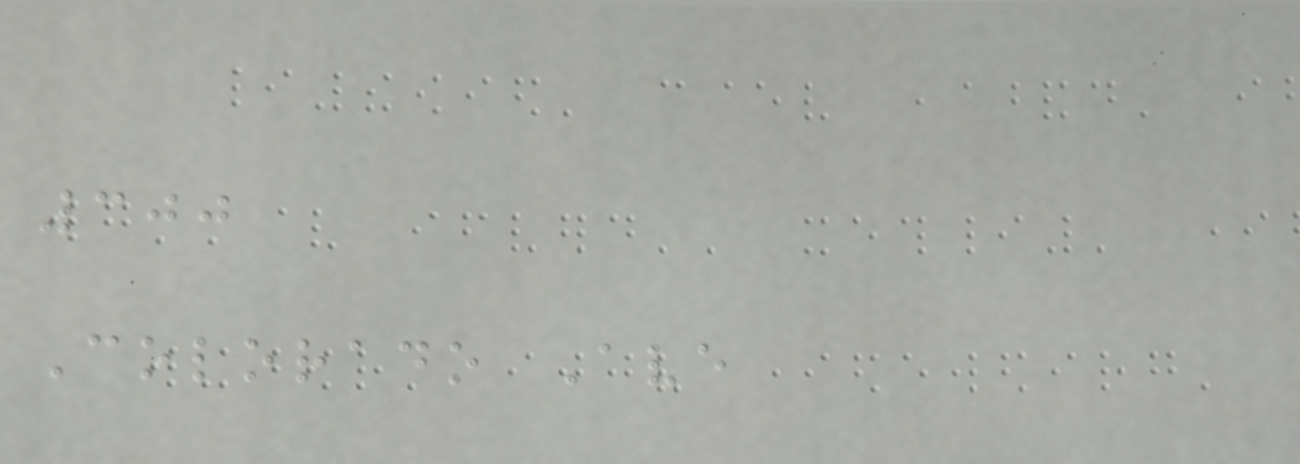300
Colorado Ave
